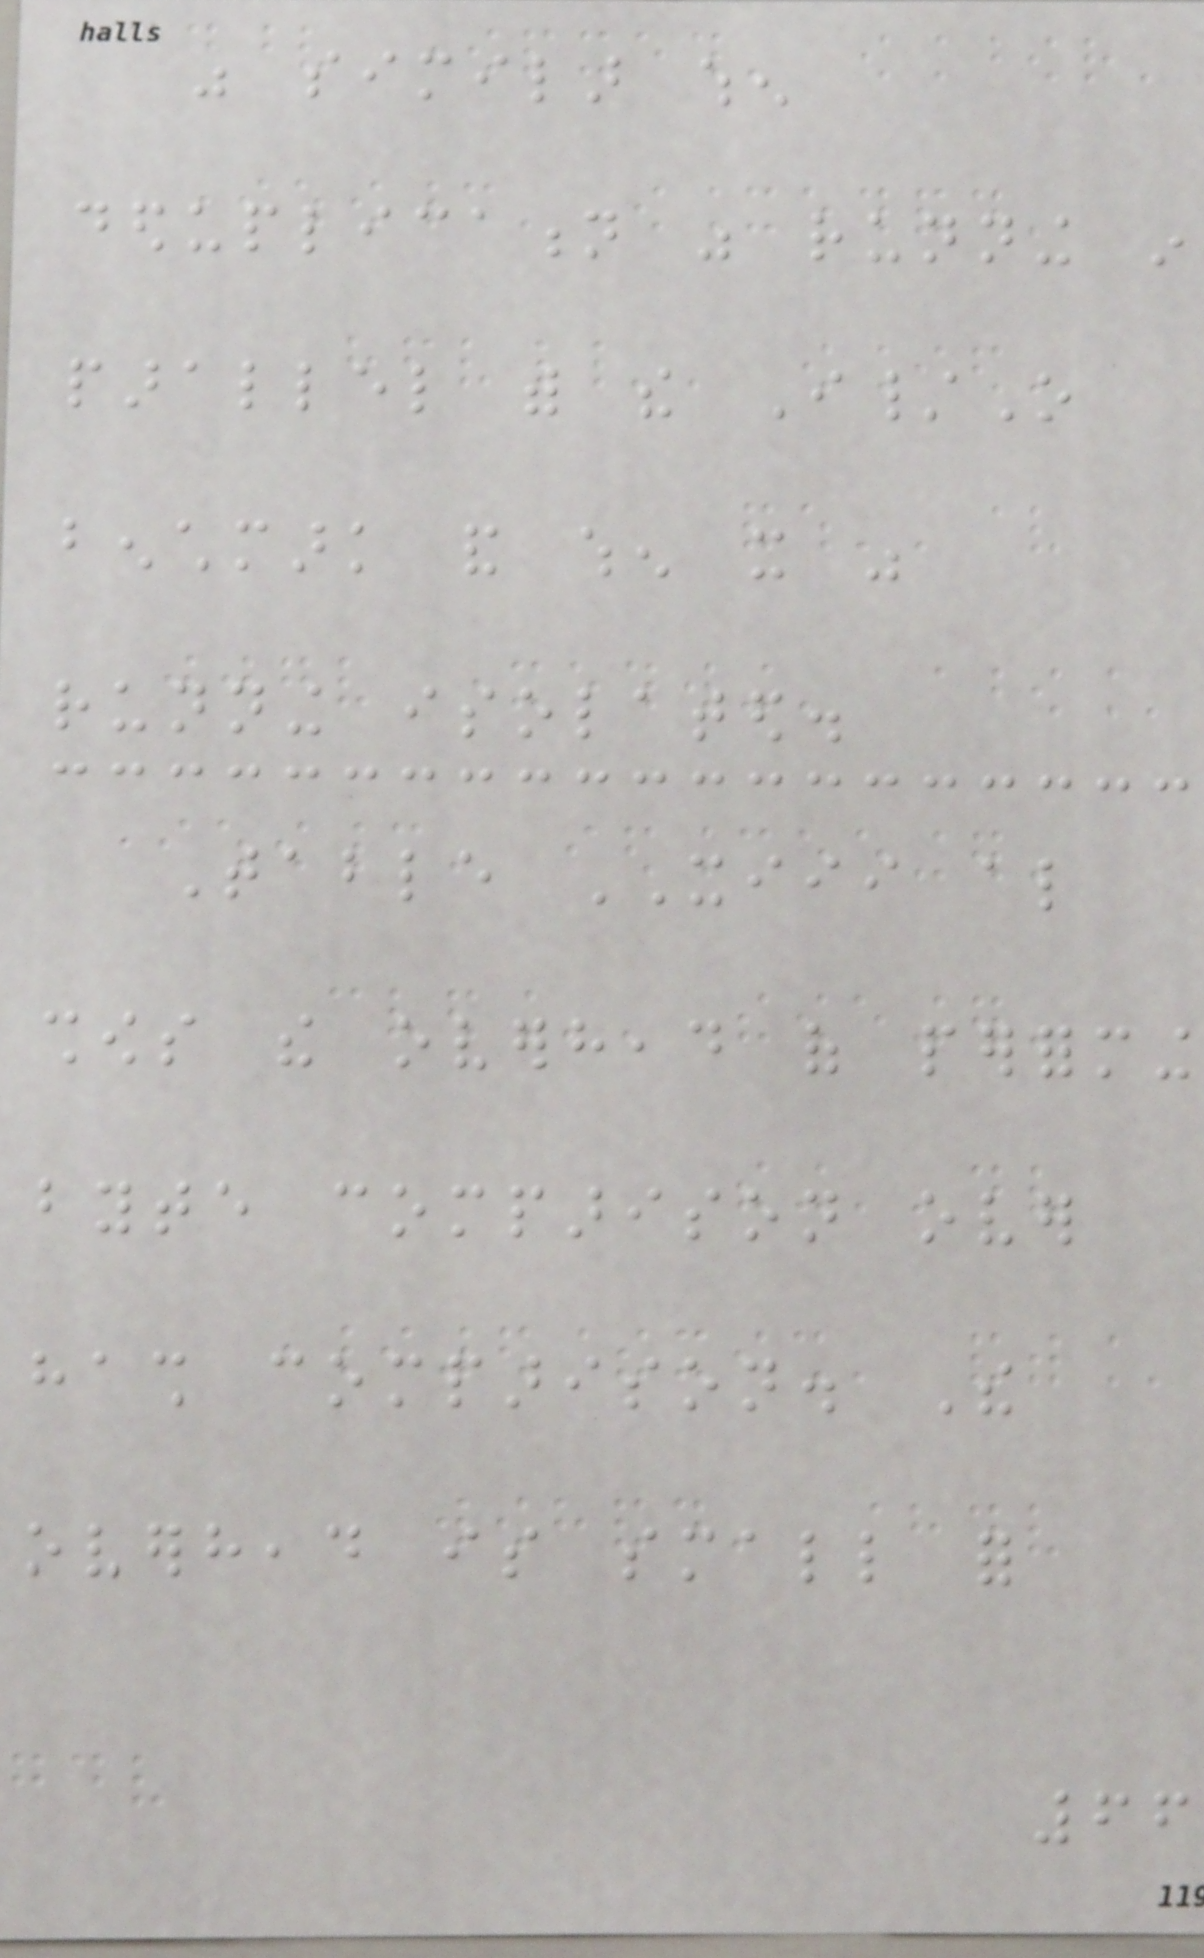was similar when
deduplication was running in
parallel with the I/O
benchmark and when it was
running isolated.
Table XIII also
shows the overhead of performing
byte comparison over
hash comparison. The
overhead is small for
66
